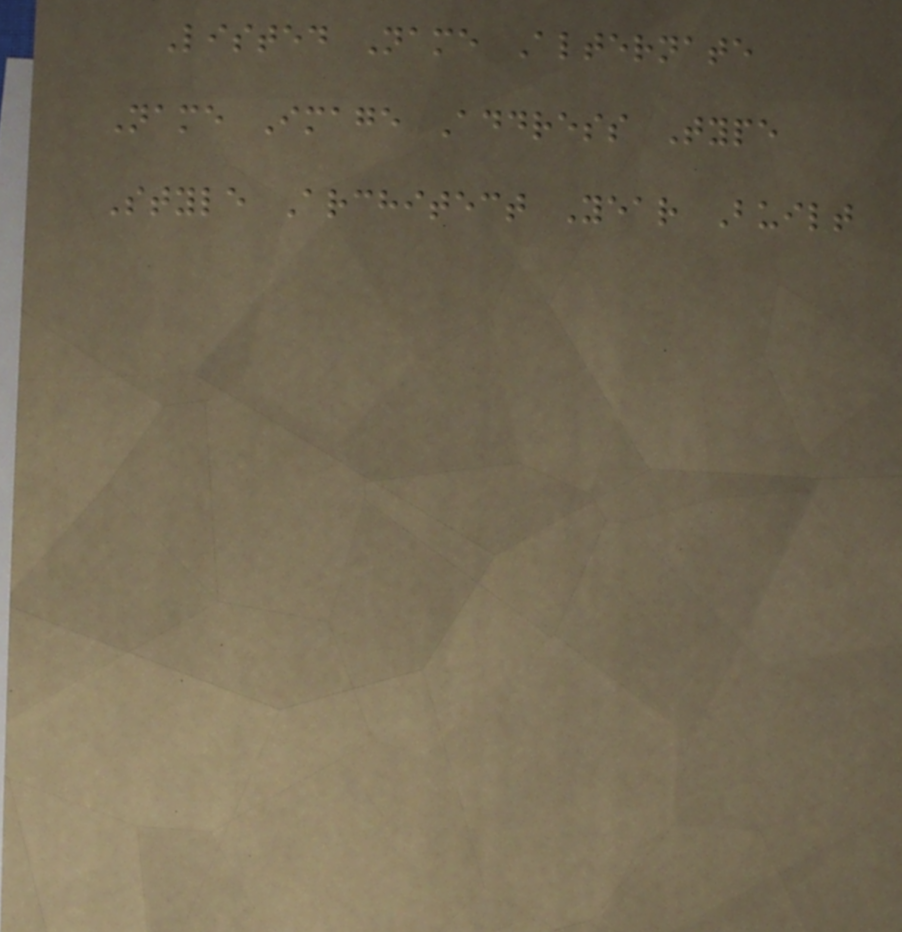Listed Name Alternate
Name Image Address Type
Style Architect Year Built
